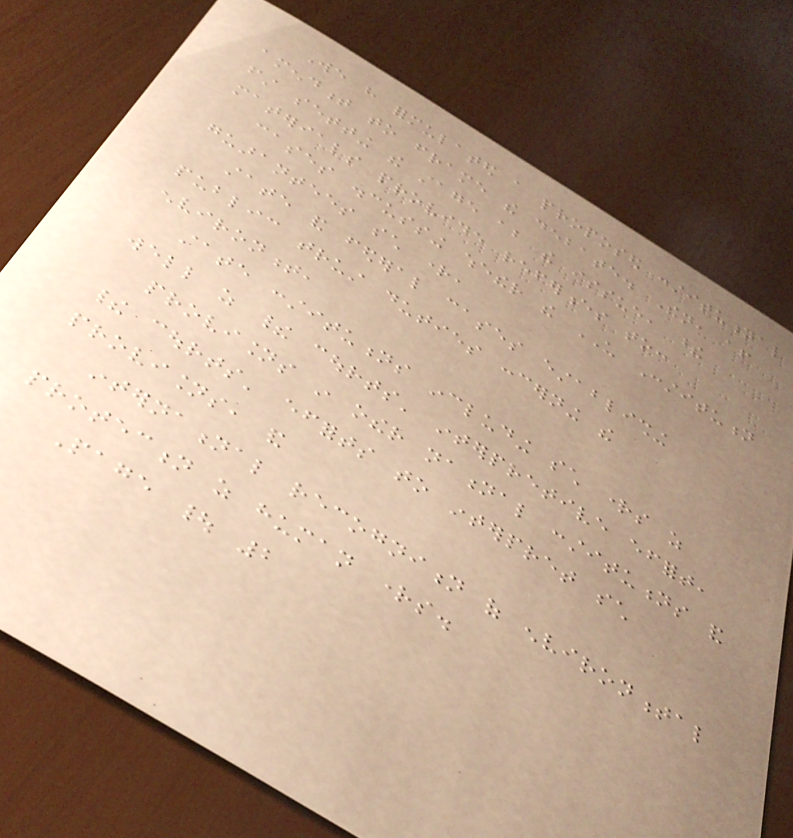We have formulated a proposed constitutional
amendment to frame the debate. Then, after
first setting the stage about the issue, these
materials provide references to:
cases discussing whether the US Constitution
guarantees such right,
state and federal cases establishing
public trust duties concerning the
environment,
state constitutions including such rights as
well as their courts' interpretive effort,
provisions in other national constitutions and
their courts' efforts to interpret such
provisions, and
international recognition of environmental
protection as human rights.
Page | 2
